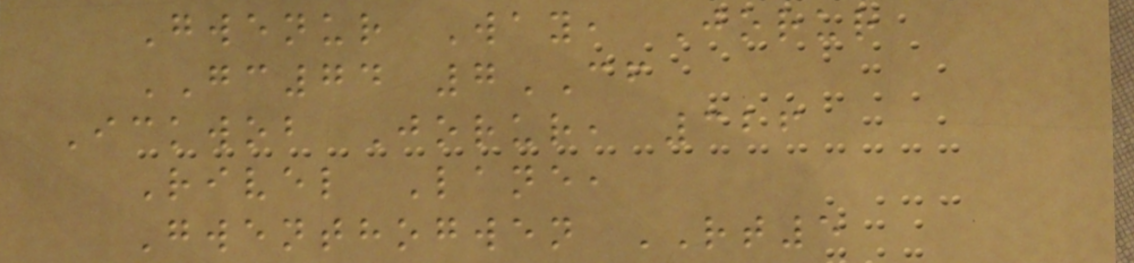Gwenur Way, Jorur
GC74 7CF
Ickwob Jorur, 326
Rivel Lane,
Gwenthogwen RT5
